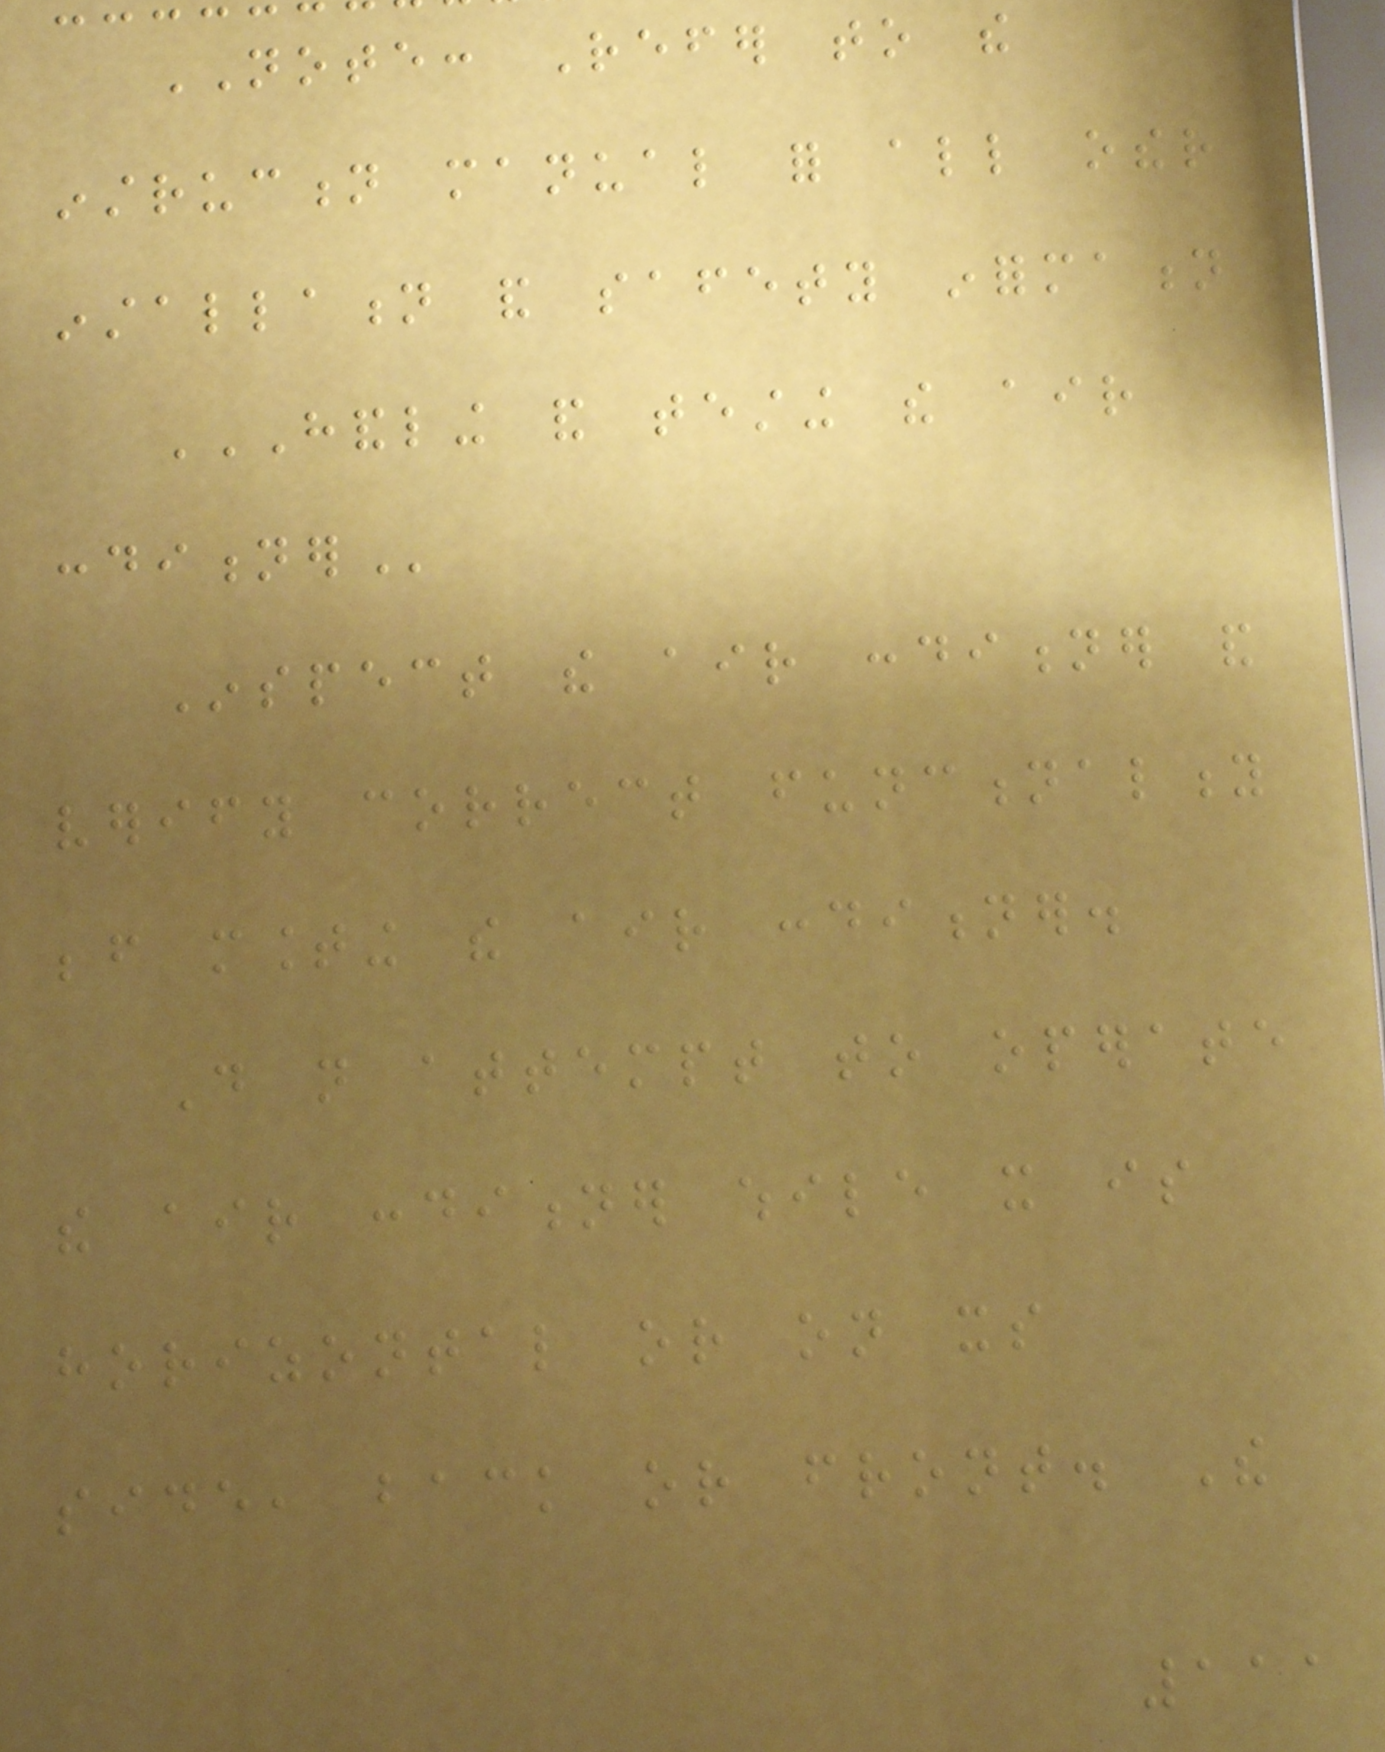NOTE: Refer to the
instruction manual for all other
installation and safety information
HANDLING AND TESTING THE AIR
CONDITIONER
Inspect the air conditioner and
verify correct functionality
before mounting the air conditioner.
Do not attempt to operate
the air conditioner while it is
horizontal or on its
side, back or front. The
111
